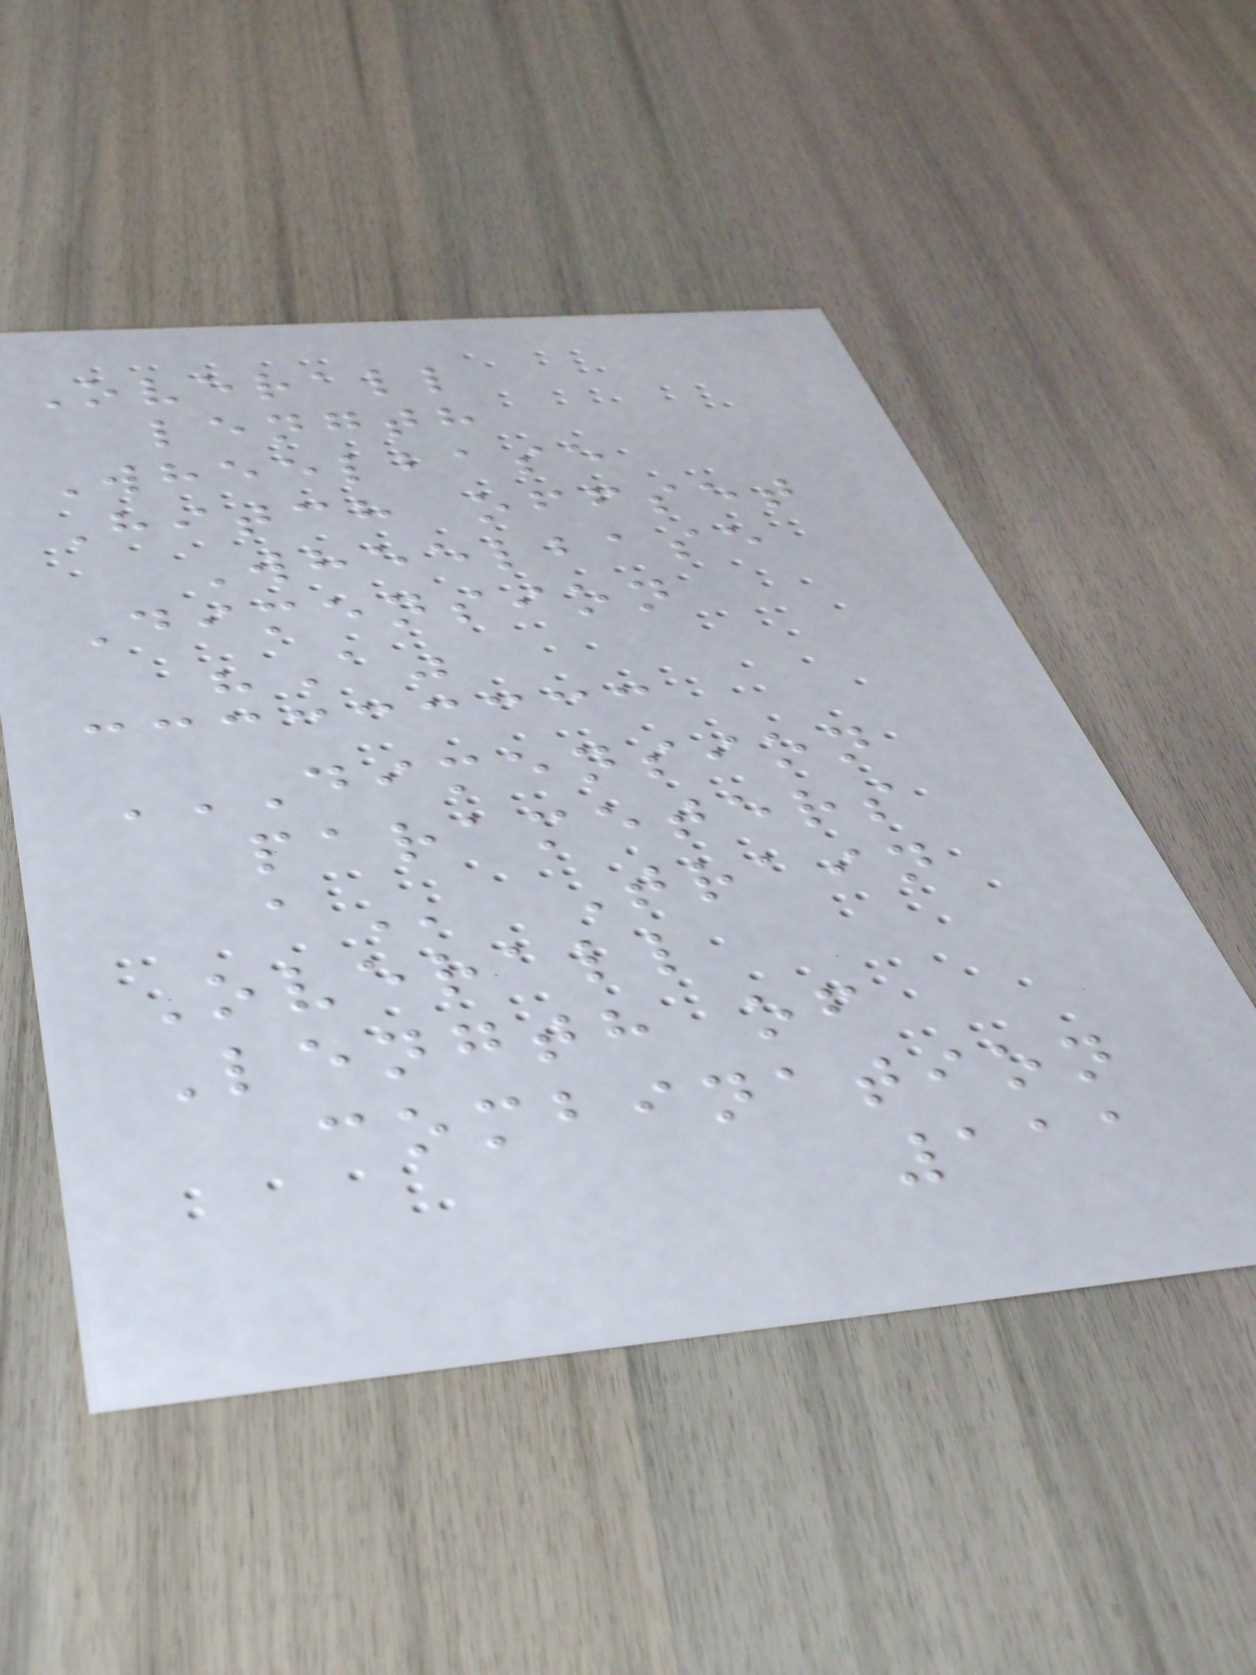Overall
length
Wheelbase
Hitch offset
Wheelbase
Dimension
"A"
DIMENSION
PARAMETERS
A Train
Overall
Length of
combination
111
